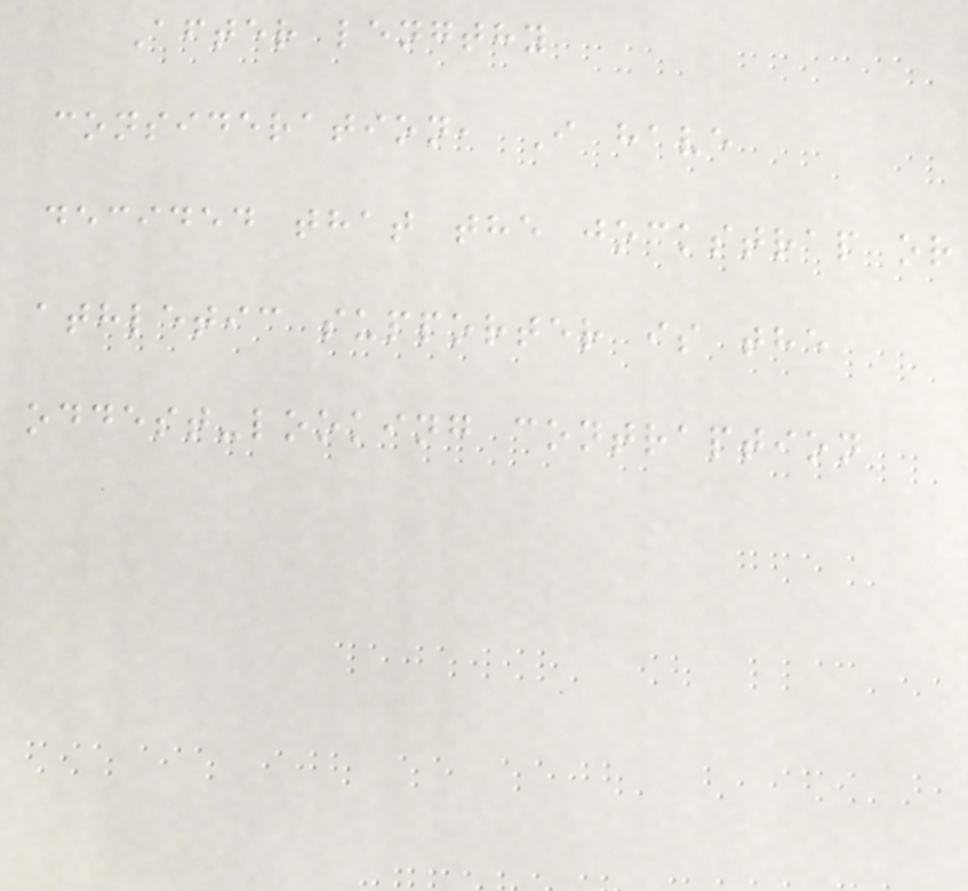After lengthy
consideration, I have
decided that the jockstrap or
athletic supporter is the
oddest-looking contraption
